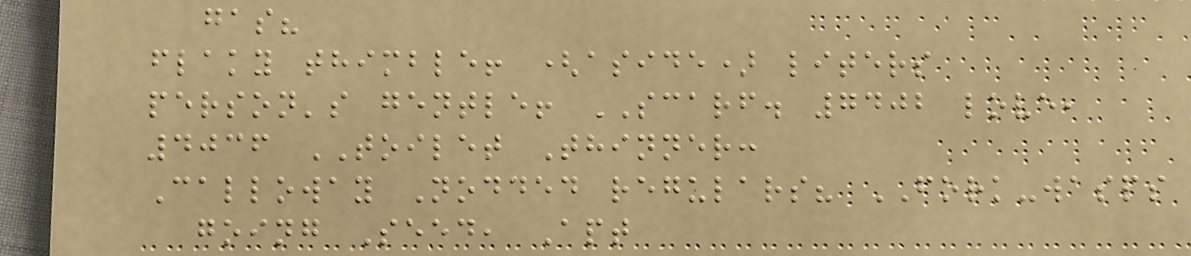gas?
flaky thimble! (aside) liters
person's gentle! SCARF. 7402 love,
4036 TOILET Thinner:
Calloway Nodded regulars? FORK-wasps
going Seed, Apt
